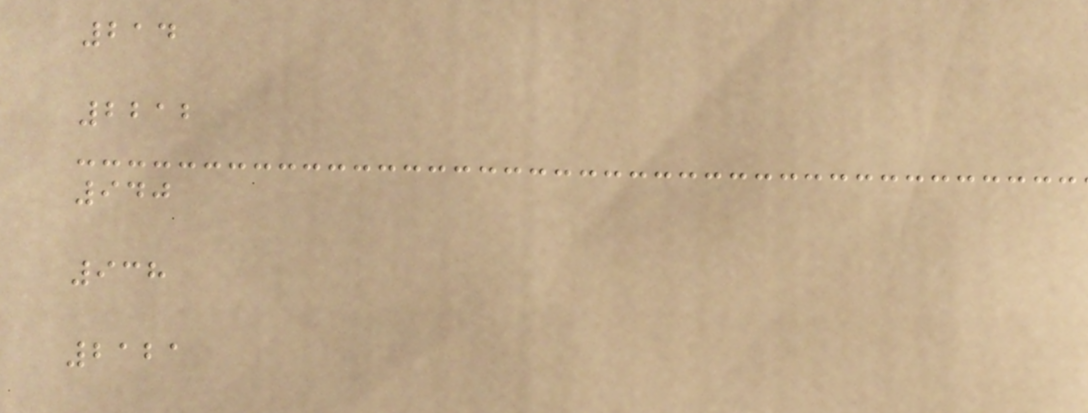214
2212
940
938
2121
